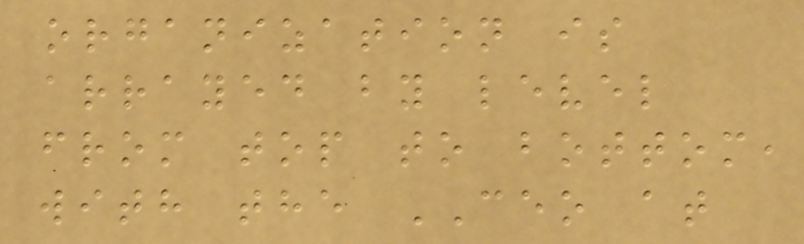organization is
arrayed by level
from top to bottom,
with the CEO at
